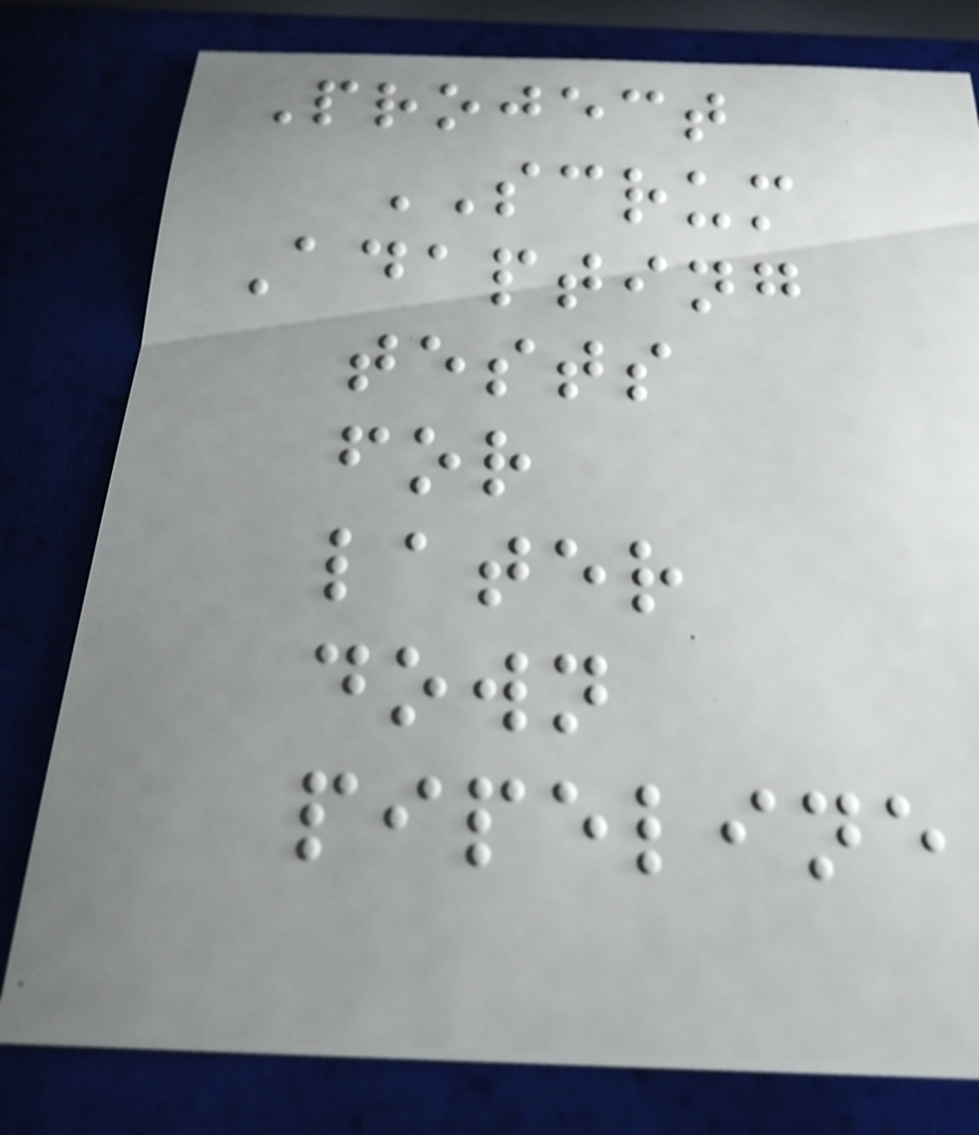Project
SCRUM
Adapting
tests
for
later
down
pipeline
